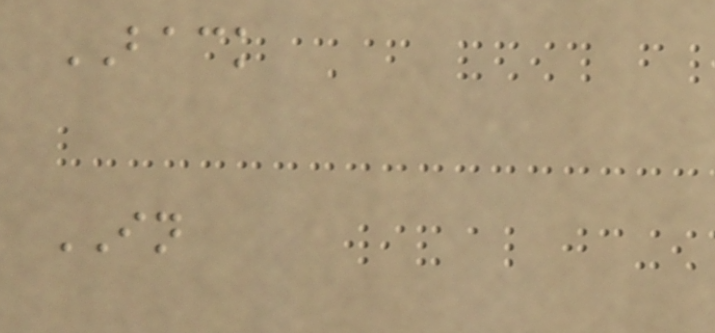BACK
IN
